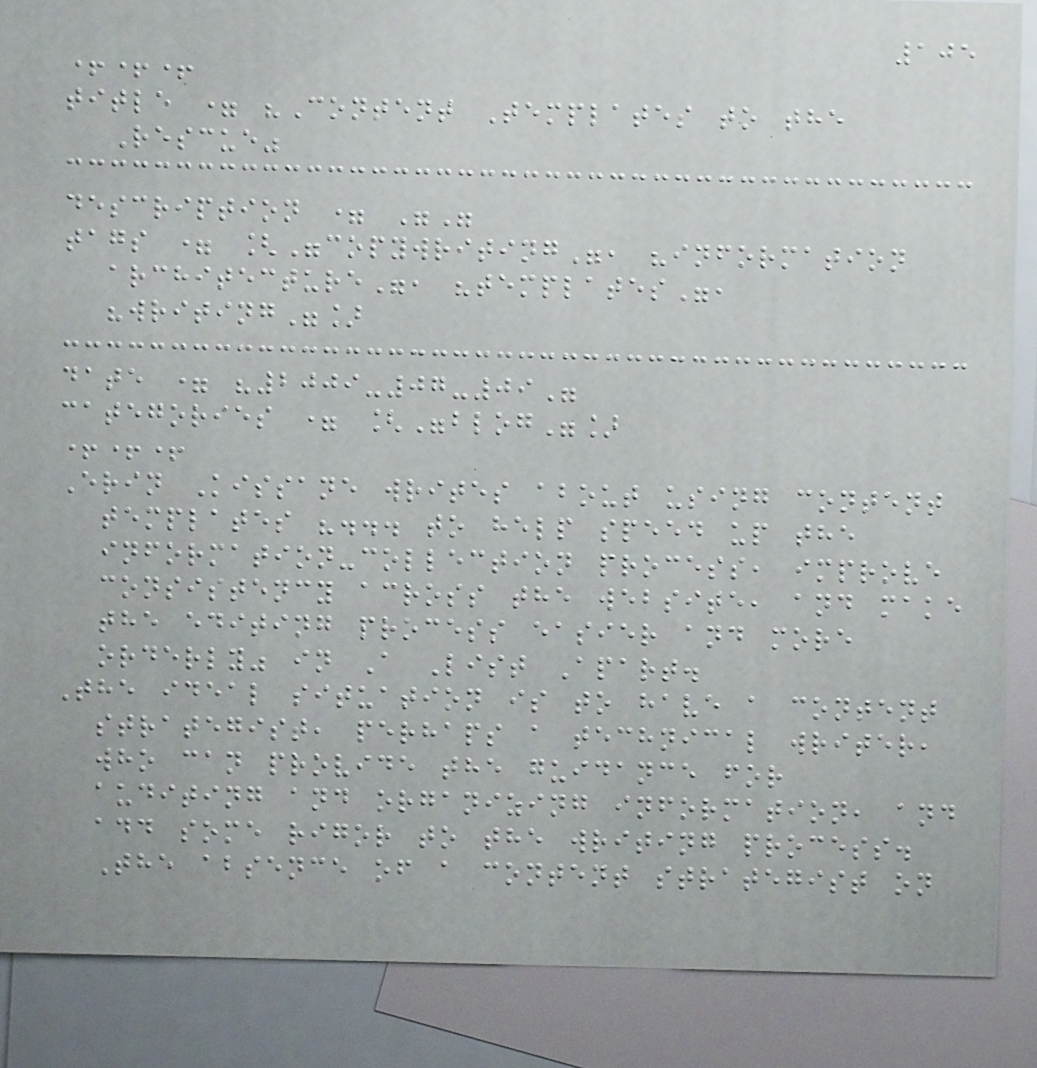105
+++
title = "Content Templates to the
Rescue"
description = ""
tags = ["copywriting", "information
architecture", "templates",
"writing"]
date = "2009-07-09"
categories = ["blog"]
+++
Erin Kissane writes about using content
templates "... to help speed up the
information-collection process, improve
consistency across the website, and make
the editing process easier and more
orderly" in A List Apart.
The ideal situation is to have a content
strategist, perhaps a technical writer,
who can provide the guidance for
auditing and organizing information, and
add some rigor to the writing process.
The absence of a content strategist on
